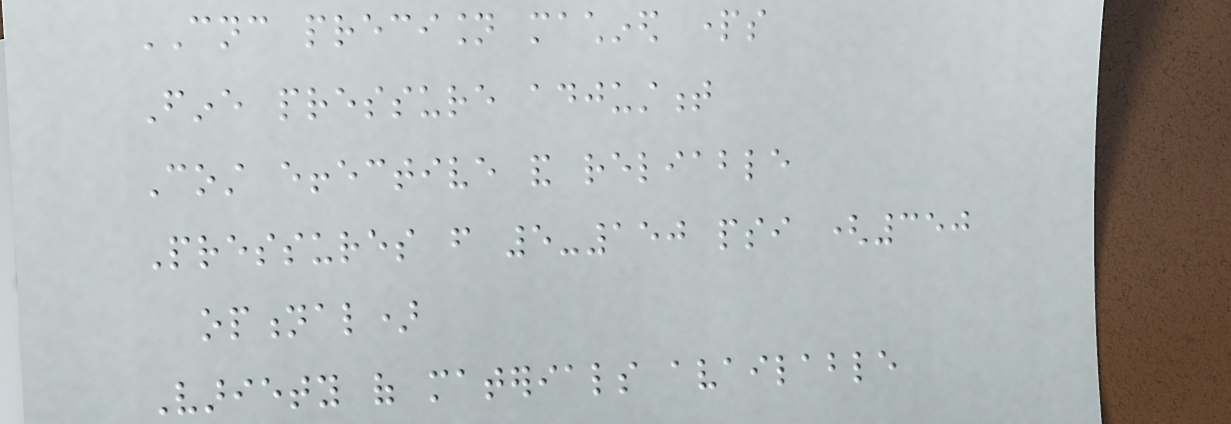CNC precision machined parts
Fine pressure adjustment
Cost effective and reliable
Pressures from 5-150 psi (350
optional)
Variety of materials available
